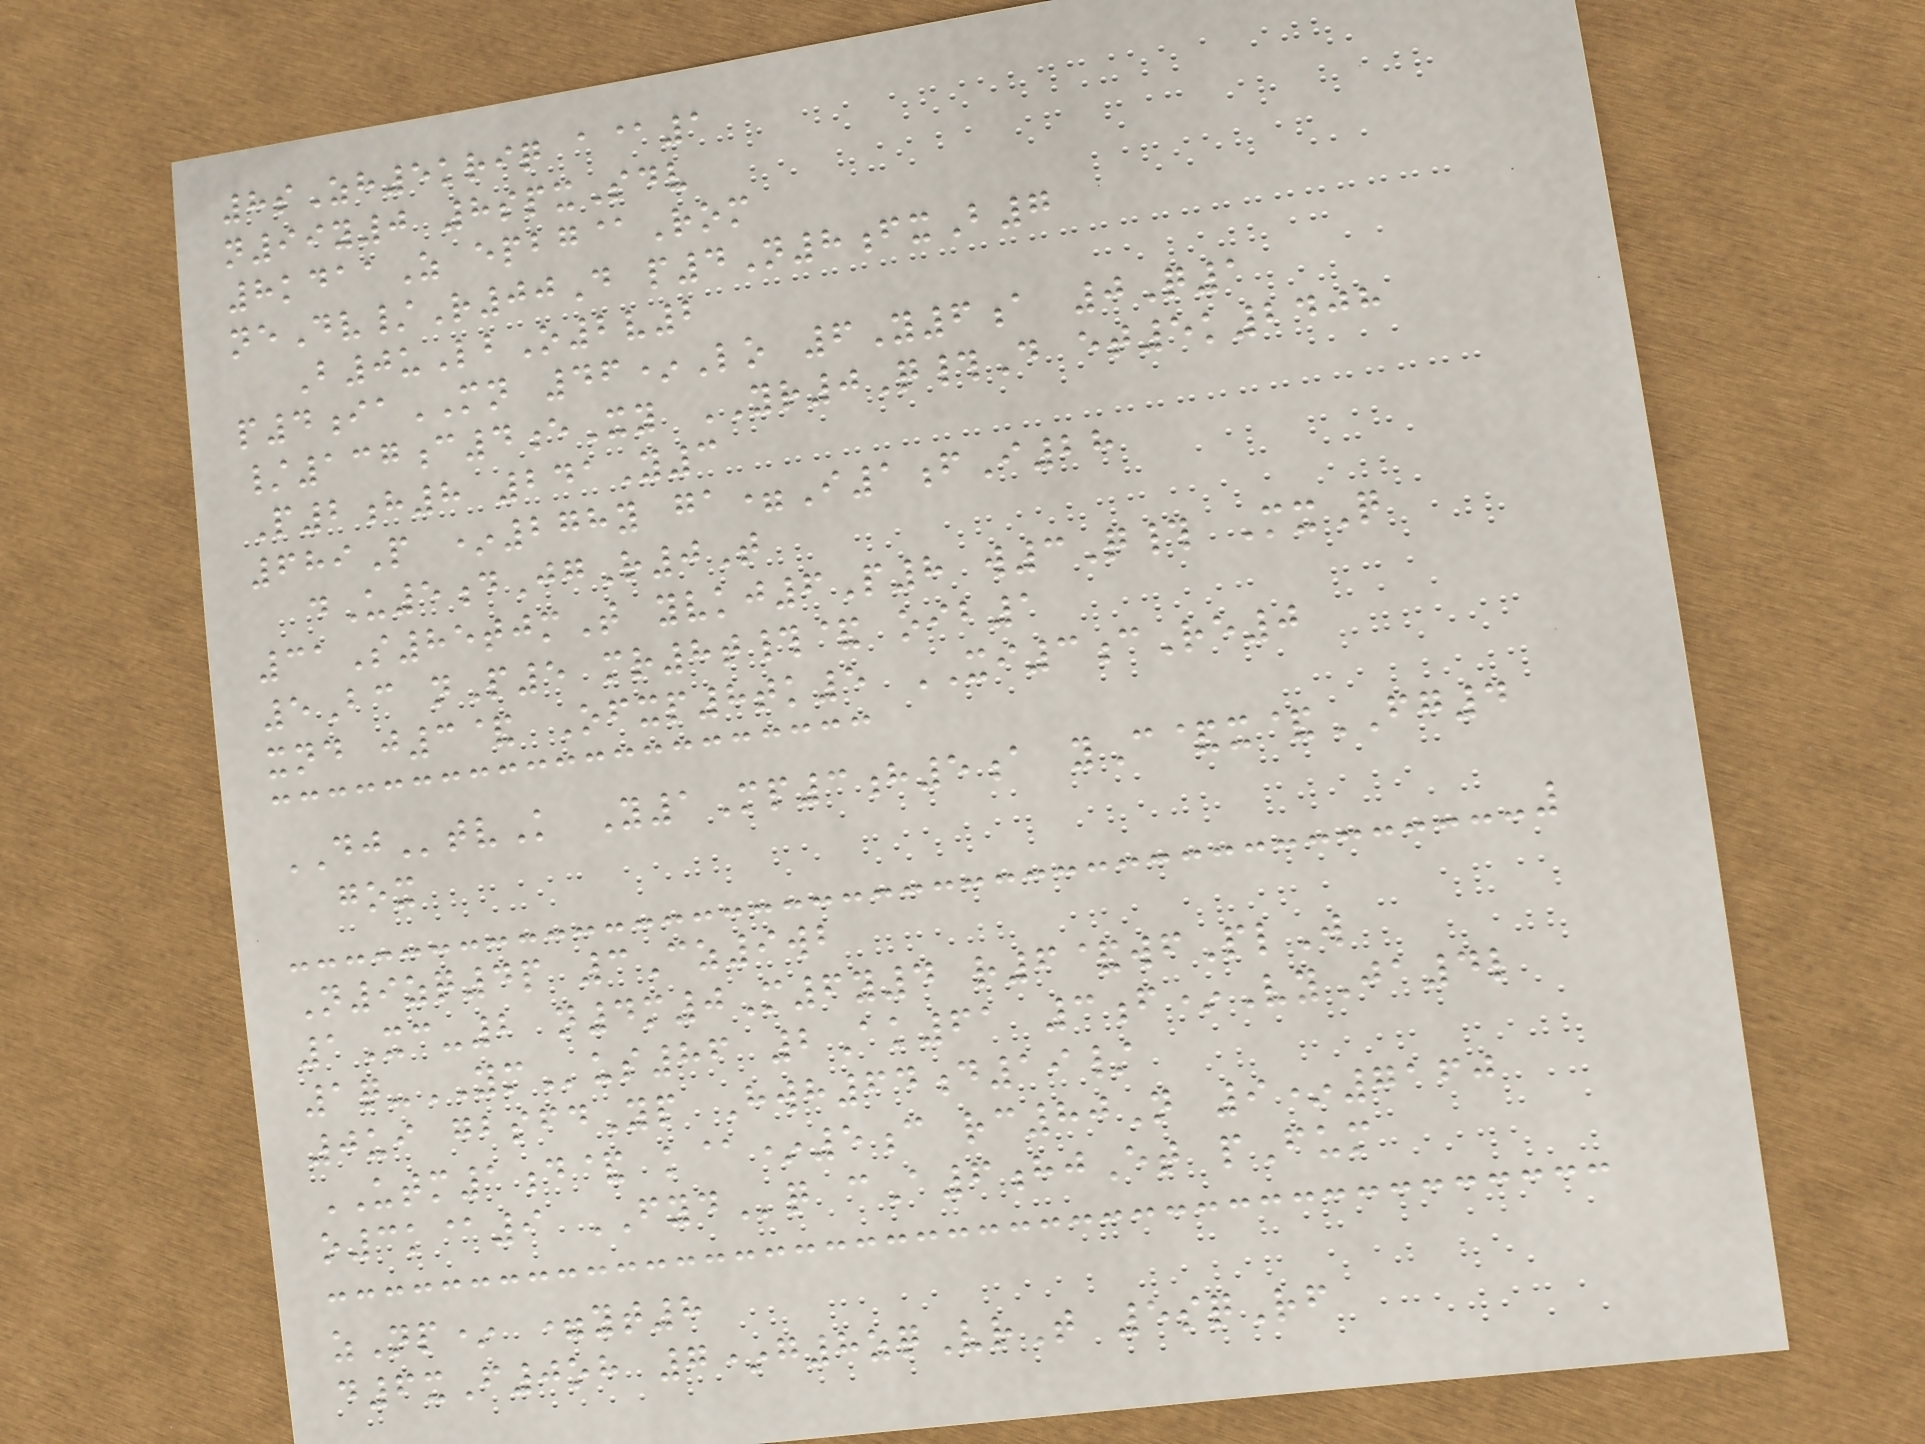8sZh5kriq a@1
n99y0 8spxSdv
8kdaaZ epbg@Rom
neDv/R00D p4N8fxB7
B0uLbO2v2
p4iaMN 46*Lo 6Y6a 0Q1
/137c4eXy YR0Q#D et5k2408
P2h8 241Y3
689P *278y ga=I1fI28
dU5dJgR0T
31S85tjmT yvkj6P8 w3Q# MxQ
5Bc nP5 mr8t#& oib1
xnd j3& Ofxp8tk5 XI3cRe0
DJtvK Y1Mp3h5a yC&x&FG4
gox
N9zq4p 3Cz9wb
1Xc-2 n4m0M6y4 r6&wfPlW
1q-YMus86 2Ak61 3f*VyJa4l
0ui gbsfdYp Hwh64d19/
UTM1d& k@*5c rc80N 9*7160
o3k@9 FYDq cA6hjEt pFum
zNp* =yt8
d6xF0oh 7*g8zqVrT 5sqRf
